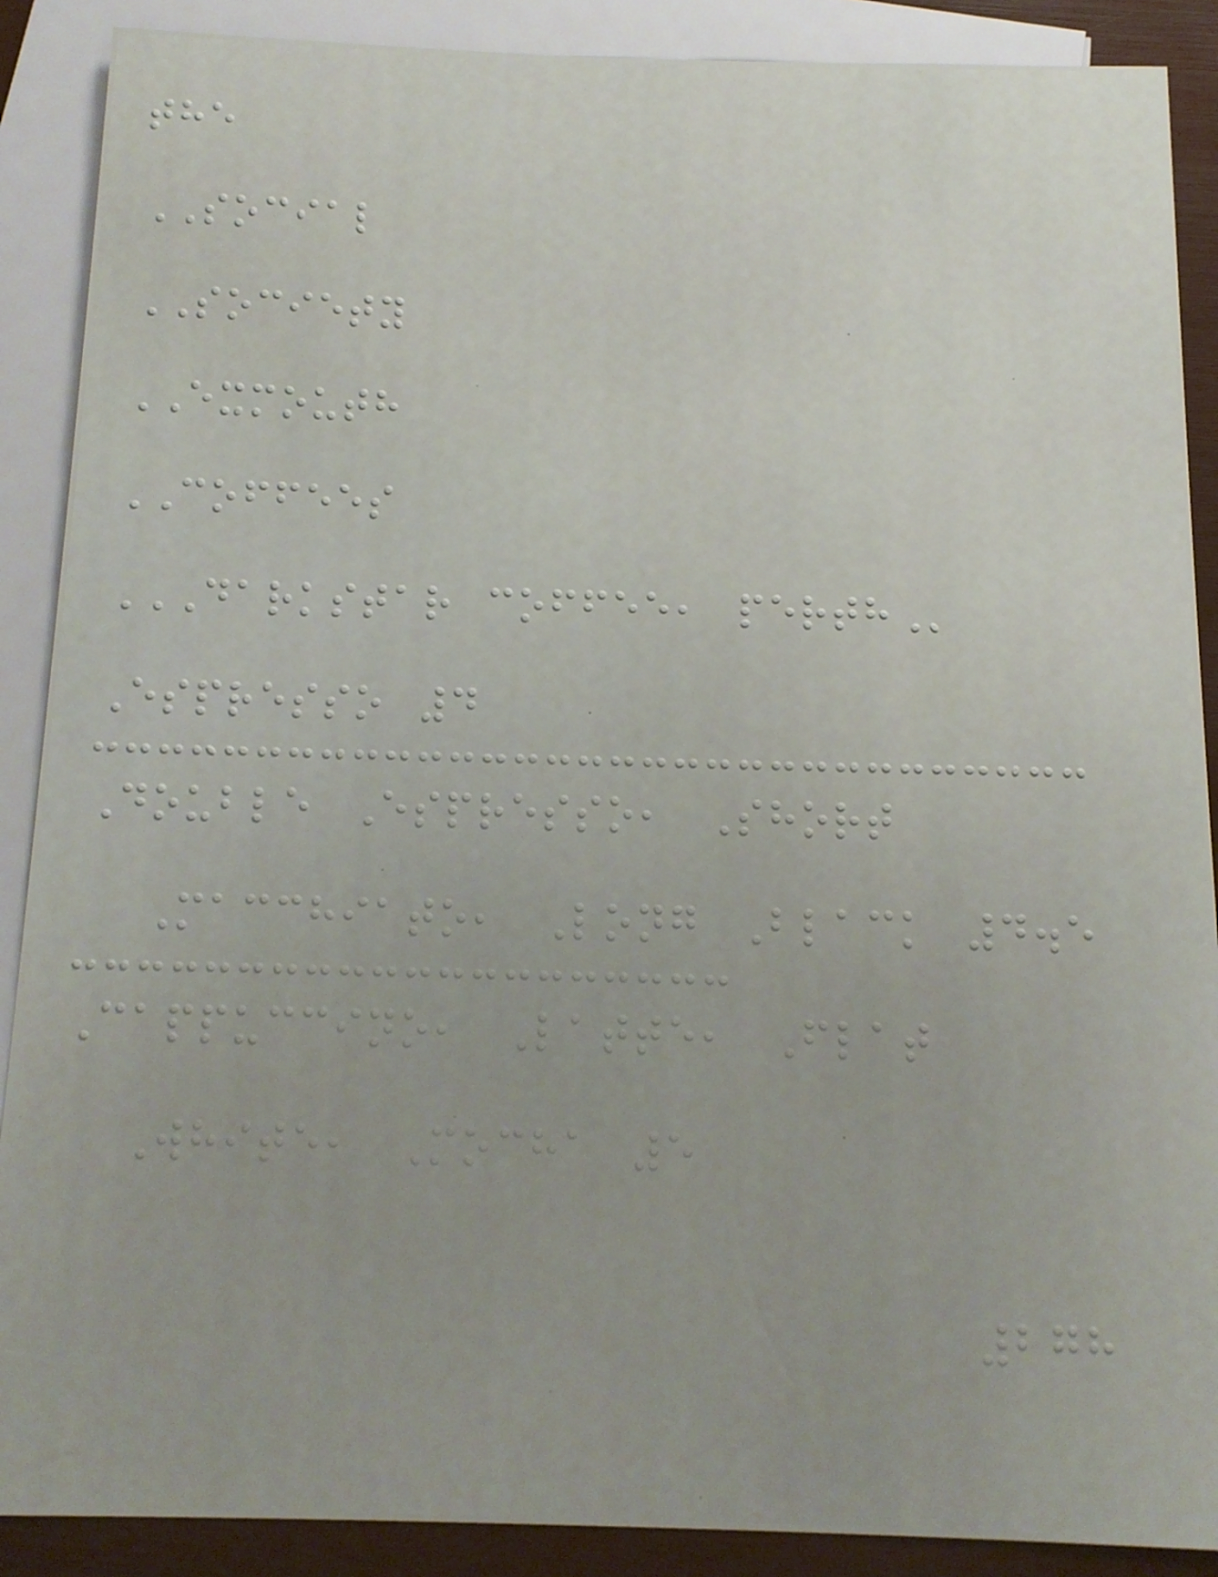the
SOCIAL
SOCIETY
EXMOUTH
COFFEES
DARKSTAR COFFEE, PERTH
Espresso 4
Double Espresso, Short
Macchiato, Long Black 4.5
Cappuccino, Latte, Flat
White, Mocha 5
278
